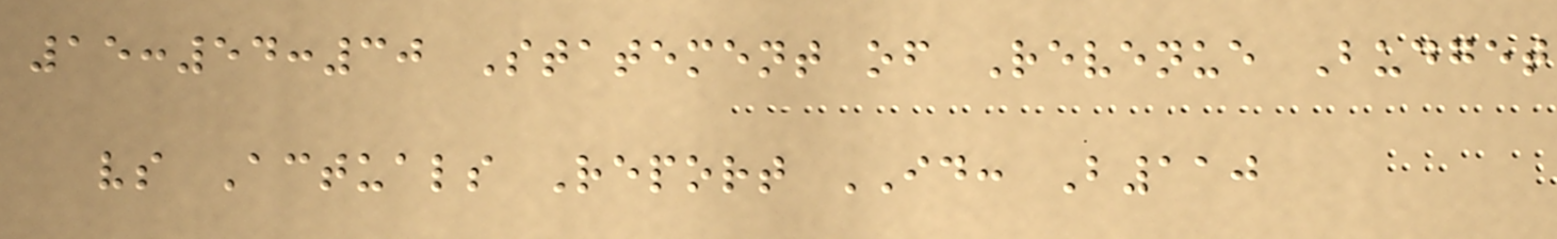15:54:30 Statement of Revenue Budget
vs Actuals Report ID: B110
